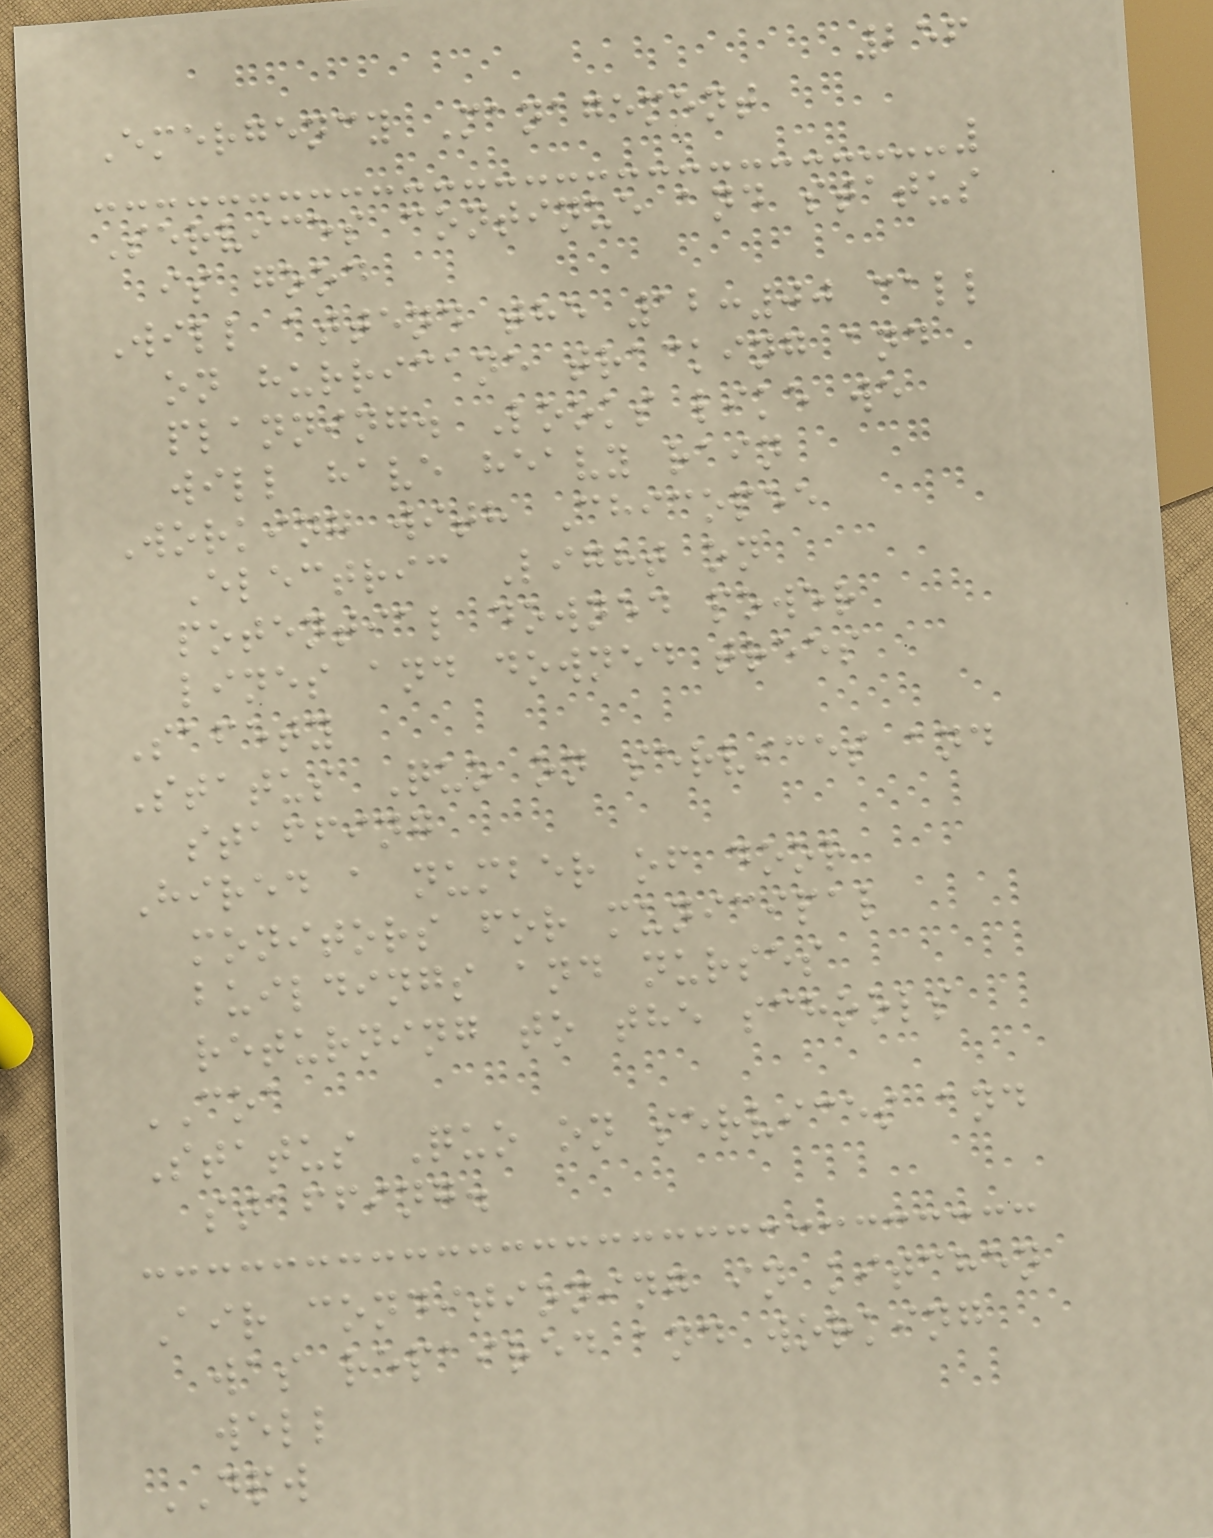256
Emergency Management
Services continue and status
is good
Will attend the 12:00 call
on hurricane tracking and
planning. Looks like we
will have heavy rain
Working with Chicopee
Electric Light on
potential downed power
lines and downed trees
Safety
Status Quo on services and
staffing
Hired a number of door
monitors for municipal
buildings and nurses
returning to the schools
COA
Status Quo on services and
staffing.
Air conditioning in kitchen
was repaired and working
well
DPW
